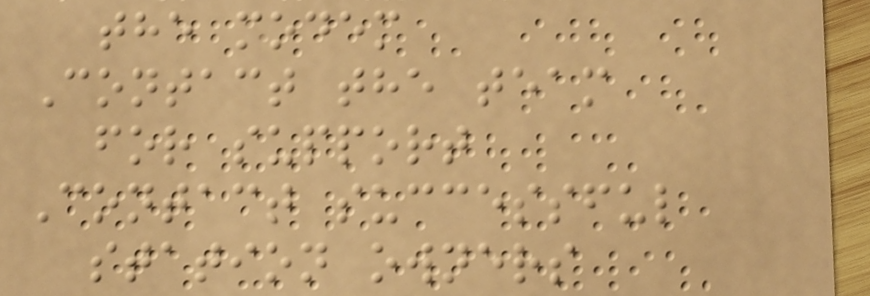the modem
Contact the team
for support
Contact successful
station owners
